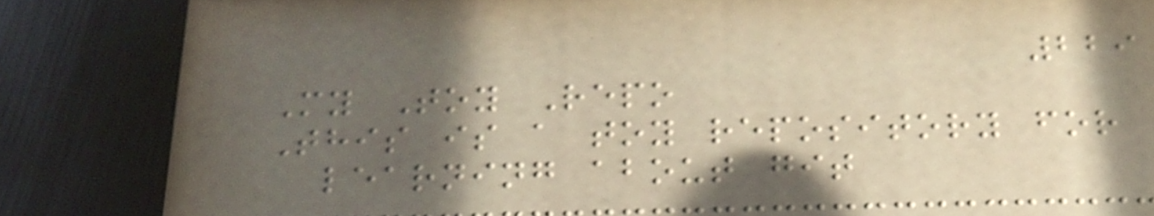229
My Toy Repo
This is a toy repository for
learning about git
